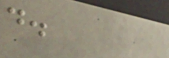d.
